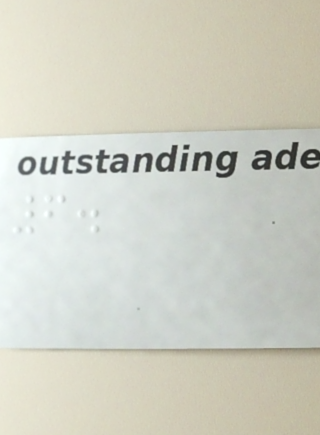6.
